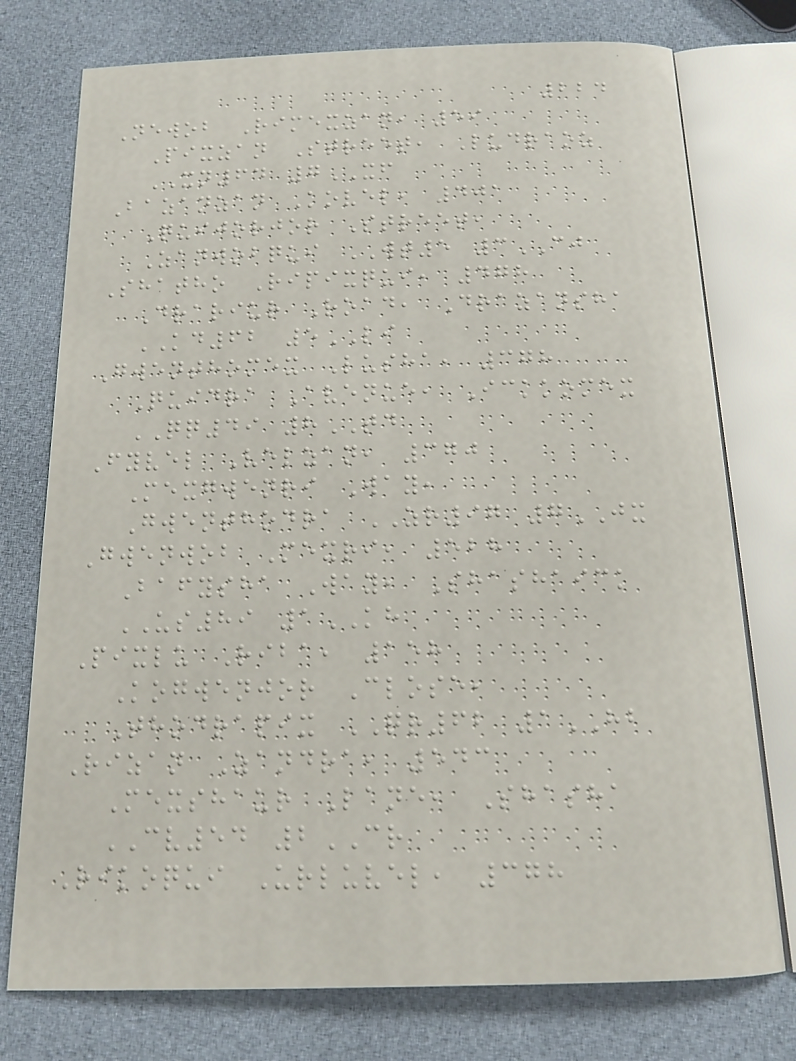224
Newob Rimexzan, 59
Pixzan Street, Ludraoz
XN64 7XF
Bazanzan Kovel, 401
Quijorjor Street,
Zanwobqui WT5 3CJ
Shatho Ripixqui, 478
Drariur Road, Drazansha
KD62 5LI
Gwenthomex Lusha, 378
Quidra Avenue, Ickkomex
QQ49 8TD
Fyvel Velzan, 370
Mexgwenri Way,
Gwenthodra ZR97 7JX
Gwenwob Mexri, 528
Bafysha Way, Shashaick
US89 1KH
Pixlu Riba, 158
Kogwenjor Close,
Thodrapix QR62 1HB
Rizan Zandra, 543
Mexshaur Lane, Shasha
CV54 2CR
Rikoqui Urluvel, 378
